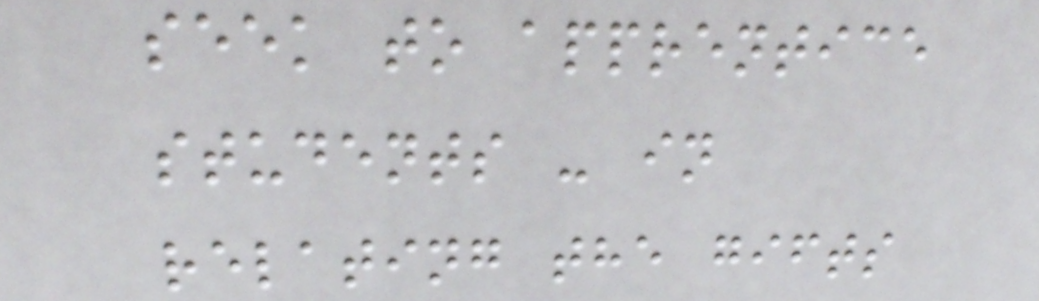seek to apprentice
students - in
relating the gifts
